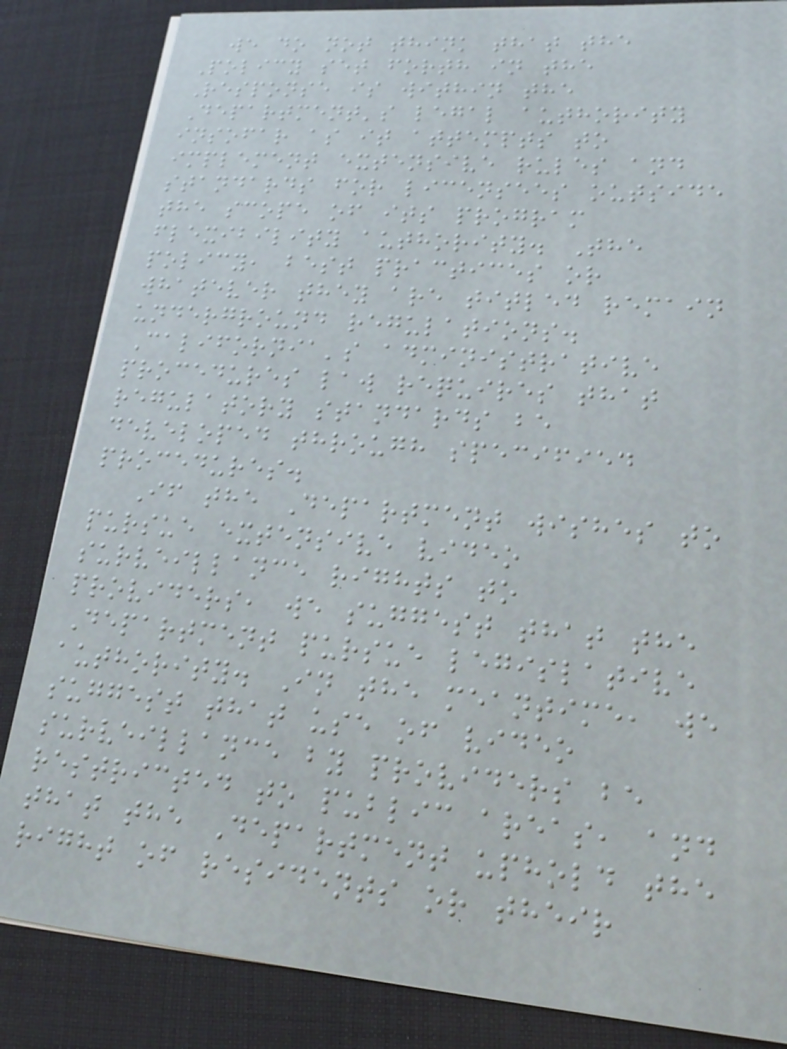we do not think that the
Policy set forth in the
Response is within the
Department's legal authority
insofar as it attempts to
implement extensive rules and
standards for licensees outside
the scope of its program
flexibility authority. The
policy, best practices or
whatever they are titled remain
underground regulations.
California's administrative
procedures law requires that
regulatory standards be
developed through specified
procedures.
If the Department wishes to
pursue extensive video
surveillance rights to
providers, we suggest that the
Department pursue legislative
authority. In the meantime, we
suggest that use of video
surveillance by providers be
restricted to public areas, and
that the Department uphold the
right of residents or their
